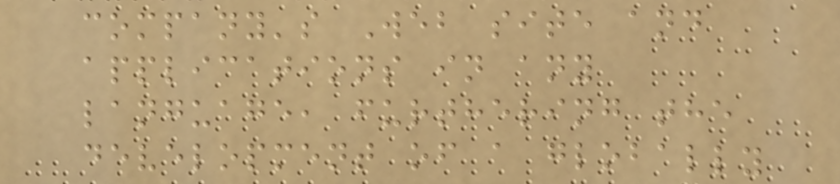company's Web site and
applications in any
language, furthering the
development of a globally
